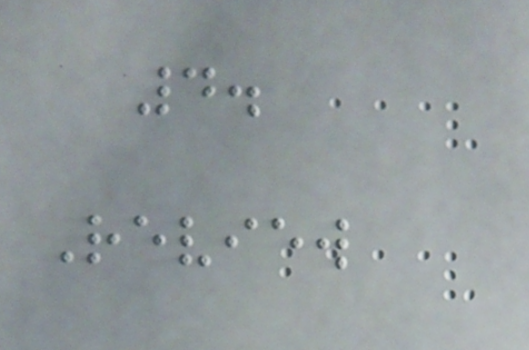4.
Review
